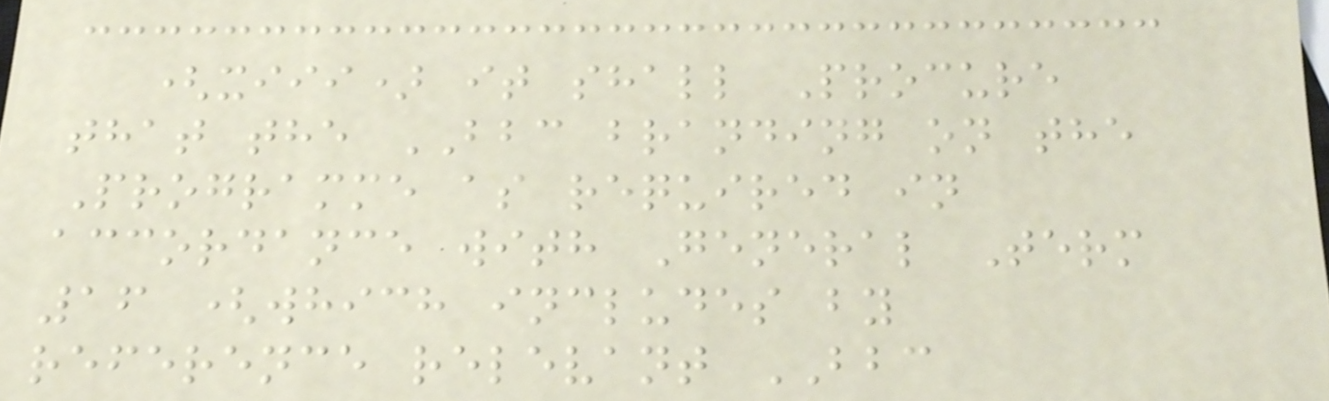(xiii) it shall Procure
that the BBC branding on the
Programme as required in
accordance with General Term
16 (which includes by
reference relevant BBC
